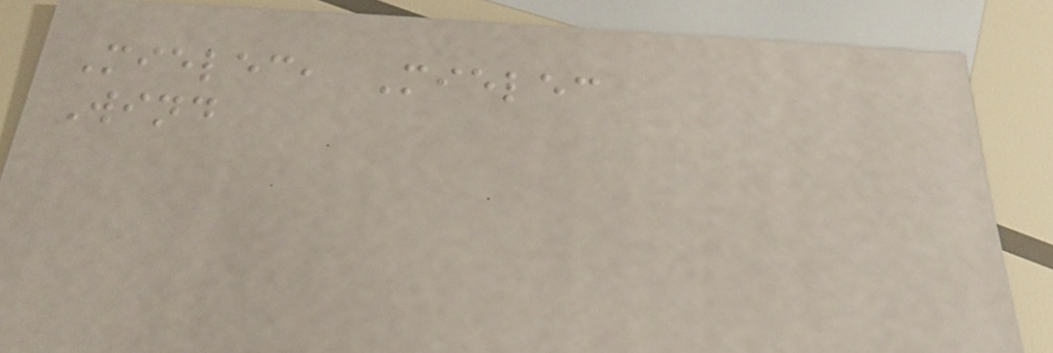Mielec, Mielec
Wind
